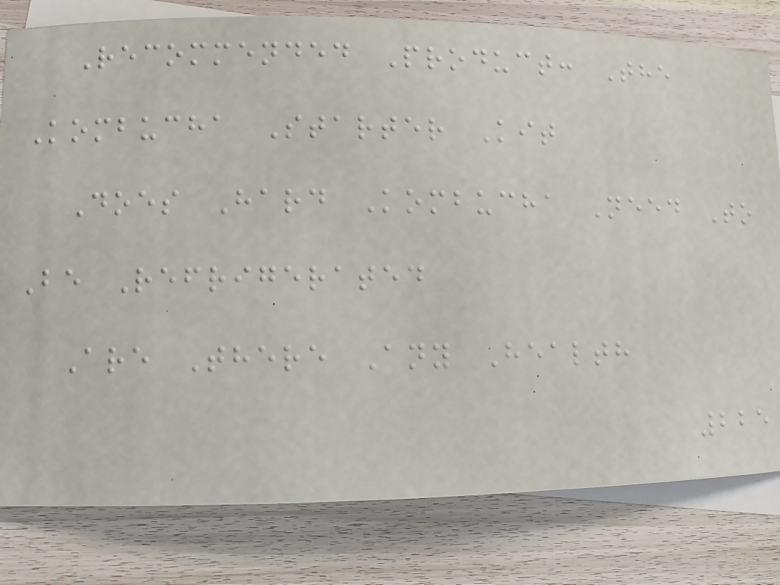Recommended Product: The
Kombucha Starter Kit
Does Hard Kombucha Need To
Be Refrigerated
Are There Any Health
225
